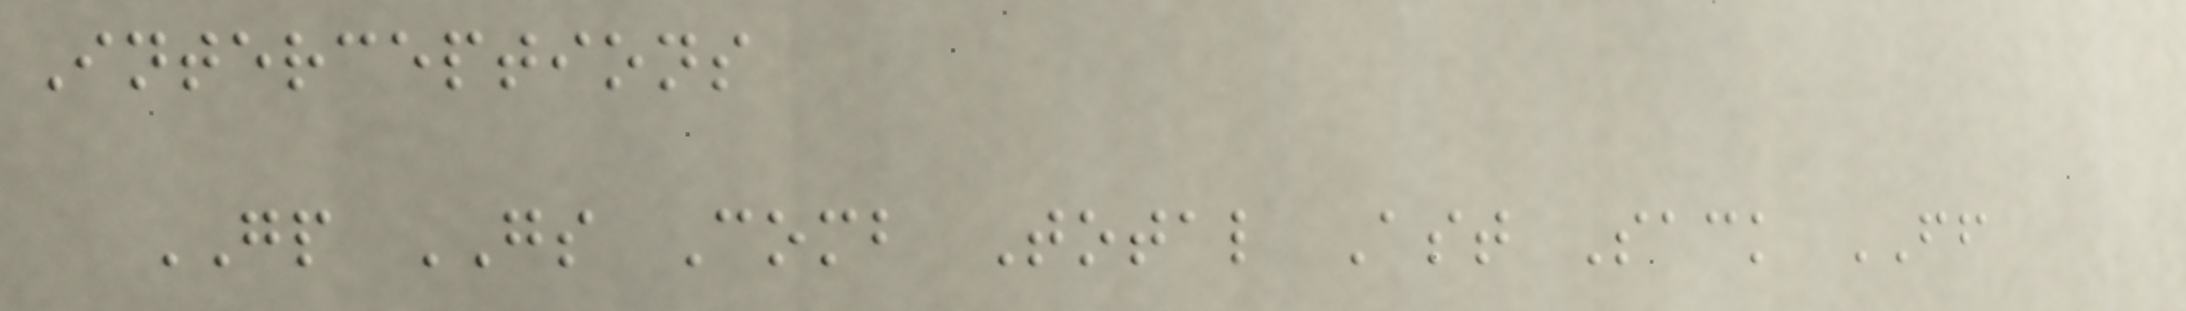Interceptions
GP GS Comb Total Ast Sack FF
